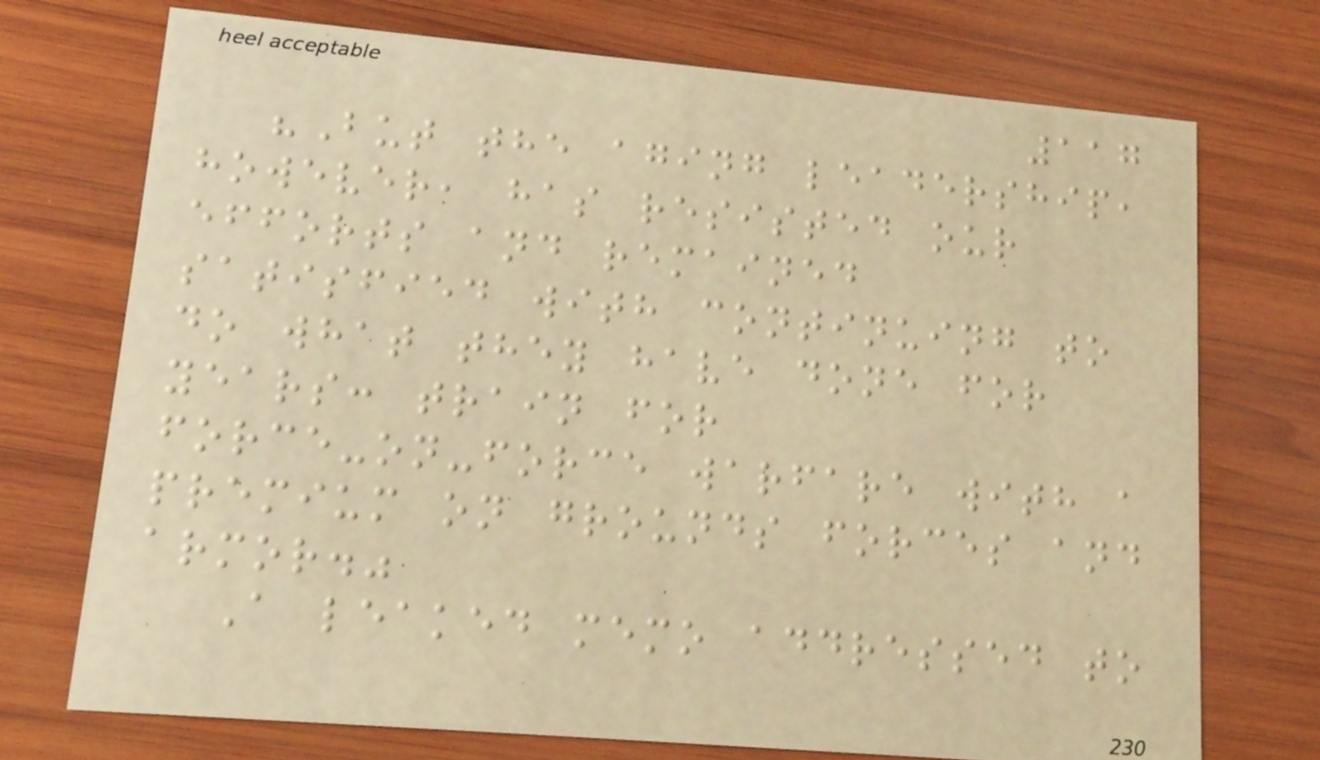117
"But the aging leadership,
however, has resisted our
efforts and remained
satisfied with continuing to
do what they have done for
years: train for
force-on-force warfare with a
premium on grounds forces and
armor."
A leaked memo addressed to
